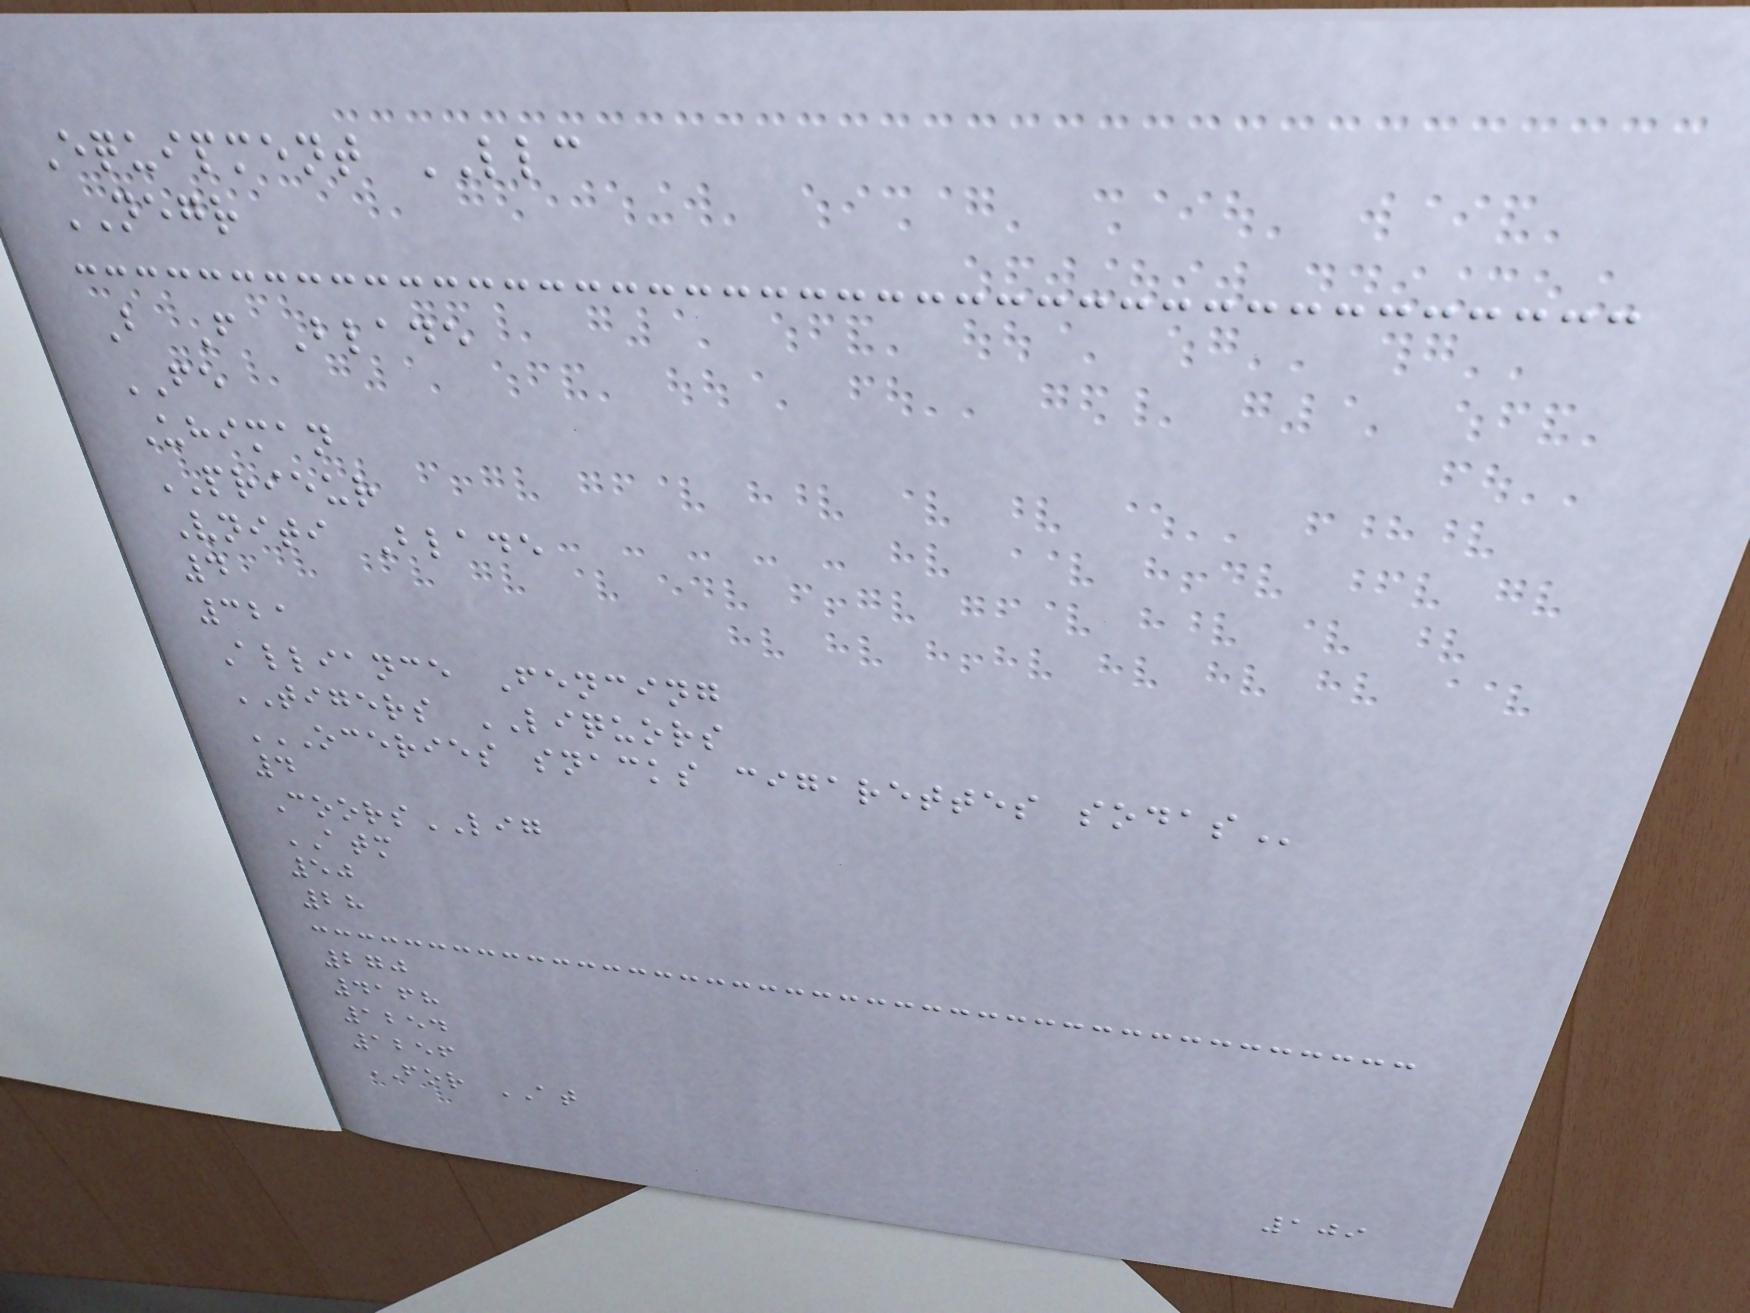Equipment LLC
NEGR
B F Blade
FE
Uhiman
PRIEUR
Vniti Blade
4
321
Alliance Fencing
TIGERS LIQUORS
OCERIES SNACKS CIGARETTES SODAS
4
CoorsLIG
ATM
50
28
270
4168
1254
1256
FOR AT
109
